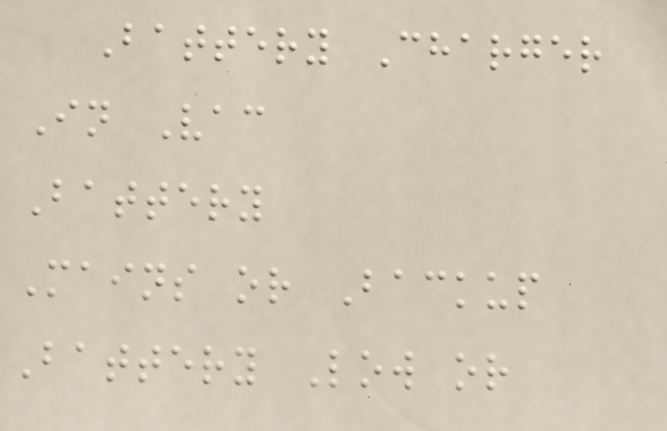Battery Charger
In Vac
Battery
Mains or Backup
Battery Low or
